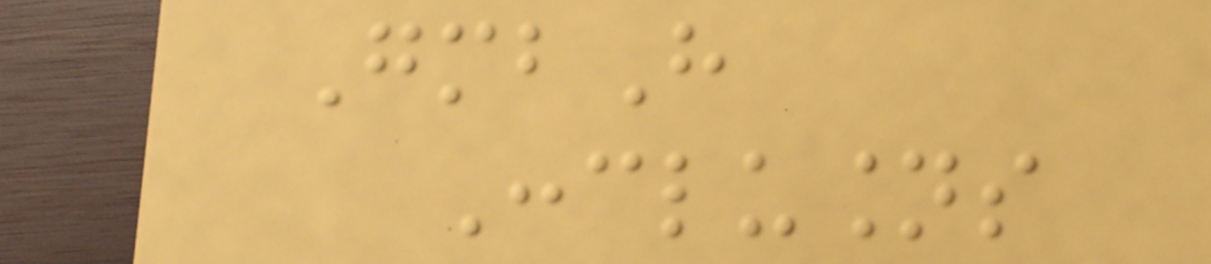GmbH
Conclusions
